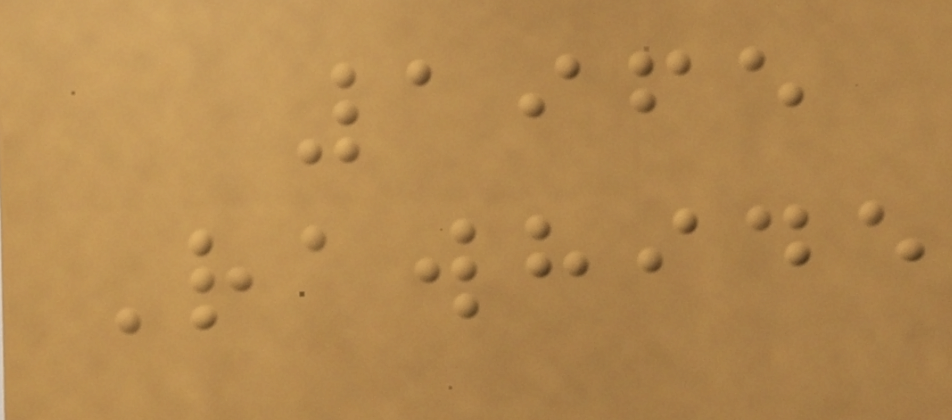1965
Rawhide
